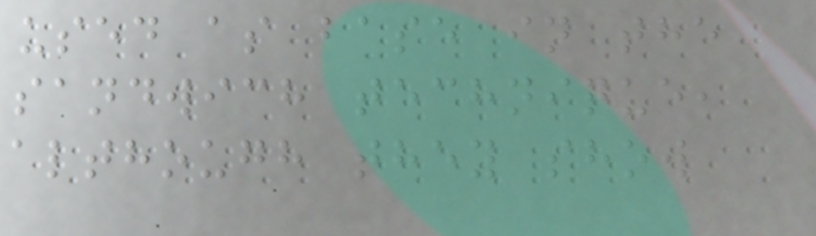used as base in the
sandwich technique,
although they show
